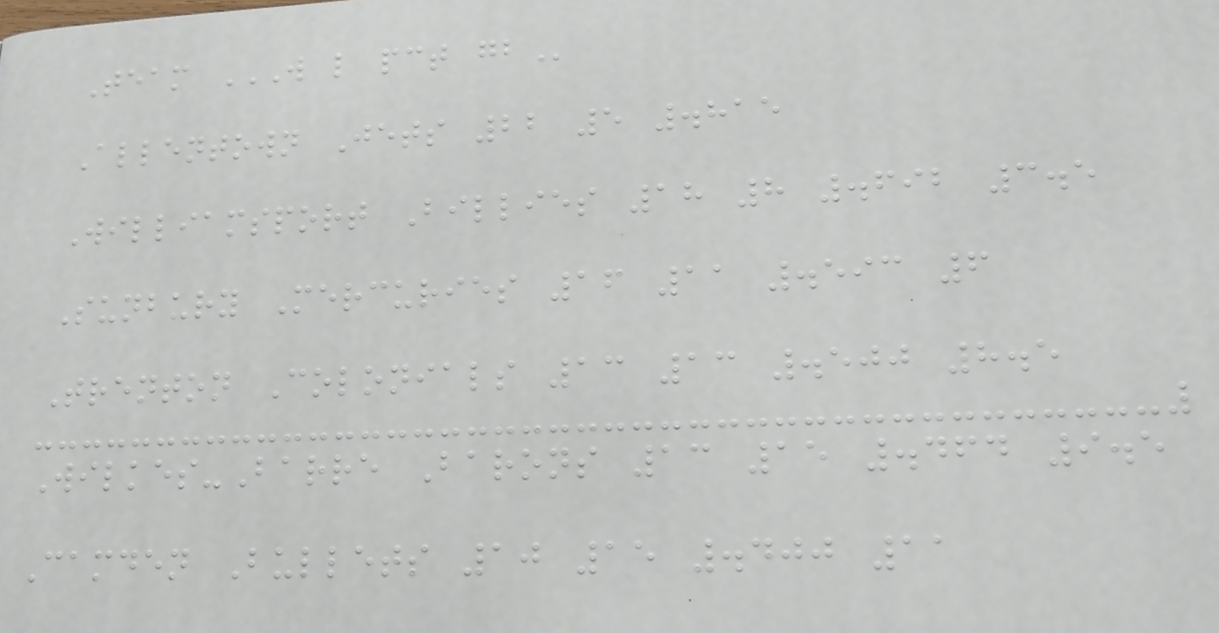Team W L PCT GB
Allentown Jets 22 5 .815
Williamsport Billies 18 8 .692 3.5
Sunbury Mercuries 16 11 .593 6
Trenton Colonials 13 13 .500 8.5
Wilkes-Barre Barons 13 15 .464 9.5
Camden Bullets 10 15 .400 11
